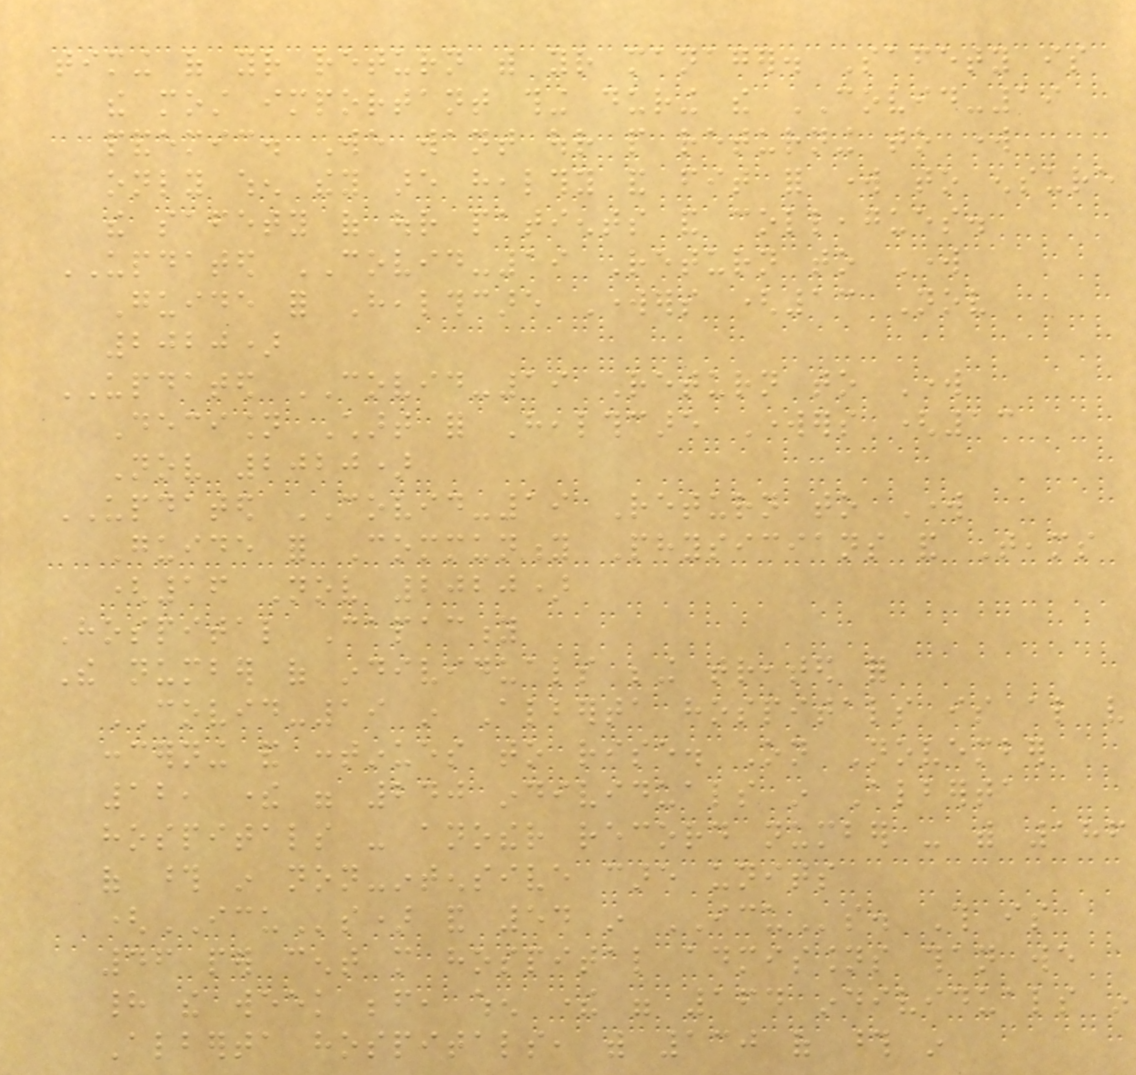timing of your return with your manager. Safety is
the most important thing during the COVID-19
pandemic. We want our people returning to work
only when they are healthy and fit for work to ensure
the safety of our patients and colleagues.
UPDATED COVID-19 Return to Work
Guide for Healthcare Workers (13 Nov
2020)
UPDATED COVID-19 Return to Work
Decision Chart for Healthcare Workers (13
Nov 2020)
UPDATED COVID-19 Return to Work
Guide for Community Physicians and Teams
(16 Nov 2020)
Hospital Capacity
The number of individuals being treated for
COVID-19 in Alberta hospitals is also very
concerning and continues to rise. On November
12, there were 240 individuals in Alberta
hospitals - another record number - with 186
of those in non-intensive care units
(ICUs) and 54 in ICUs. This is
46 per cent more hospital admissions than we
had the week before, when there were 164 individuals in
Alberta hospitals, with 130 of those in
